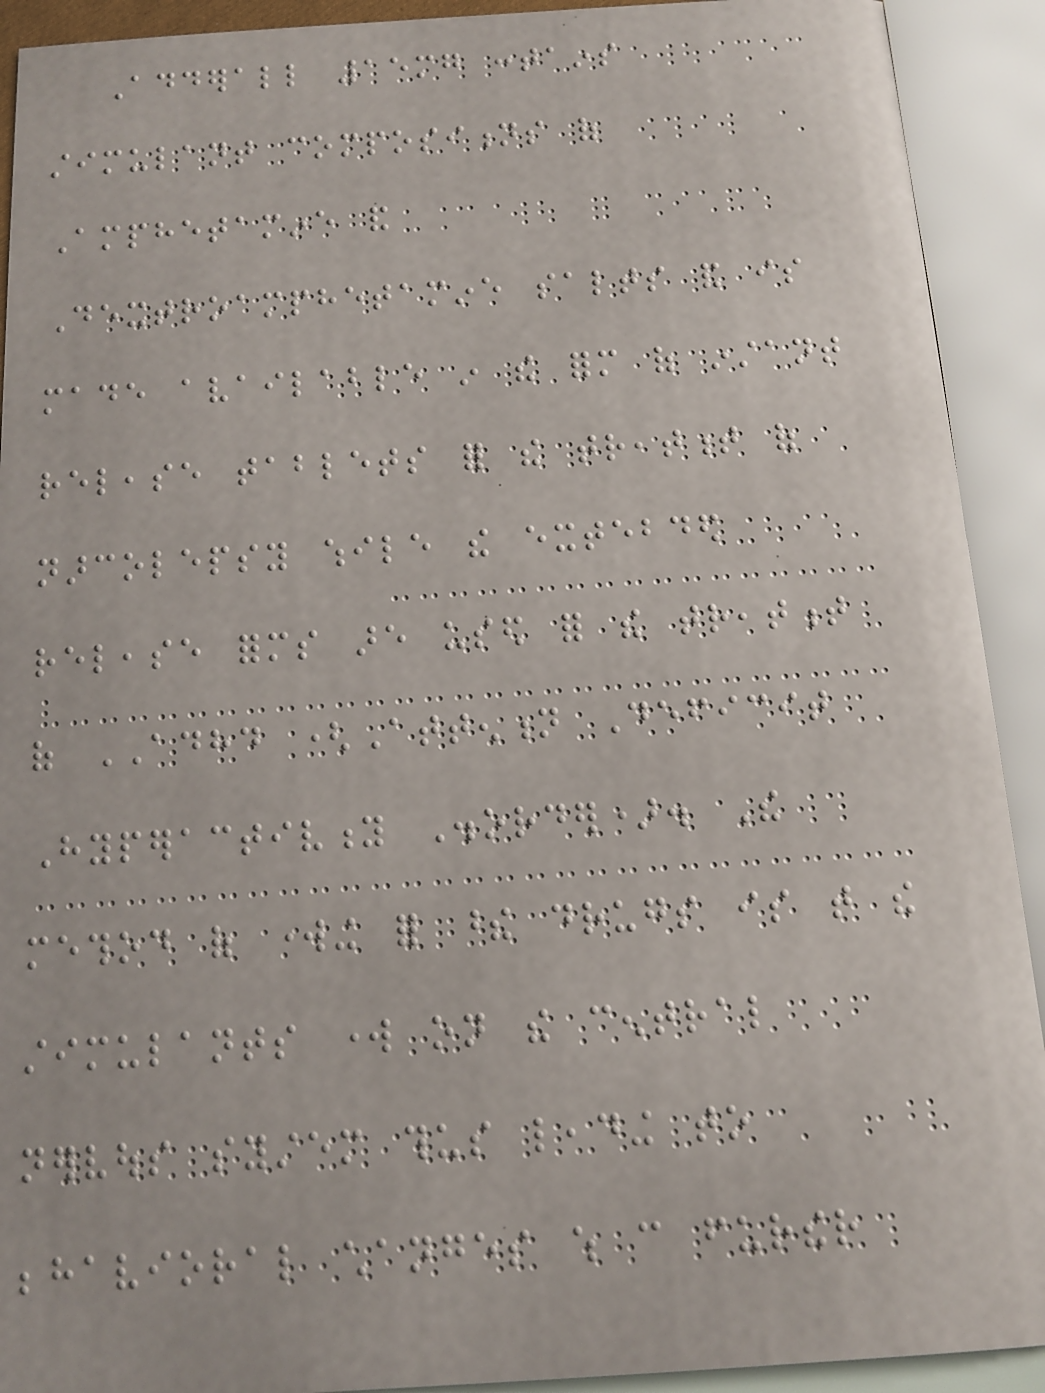Adderall 15mg contains
stimulant compositions of
Amphetamine and
Dextroamphetamine salts and is
made available in the form of instant
release tablets for the treatment of
narcolepsy while the extebded
release forms are used for the treatment
of ADHD (Attention Deficit
Hyperactivity Disorder). The
method of working for these drugs is that the
stimulants work on the central
nervous system thus leading to
behavioral changes which can further
